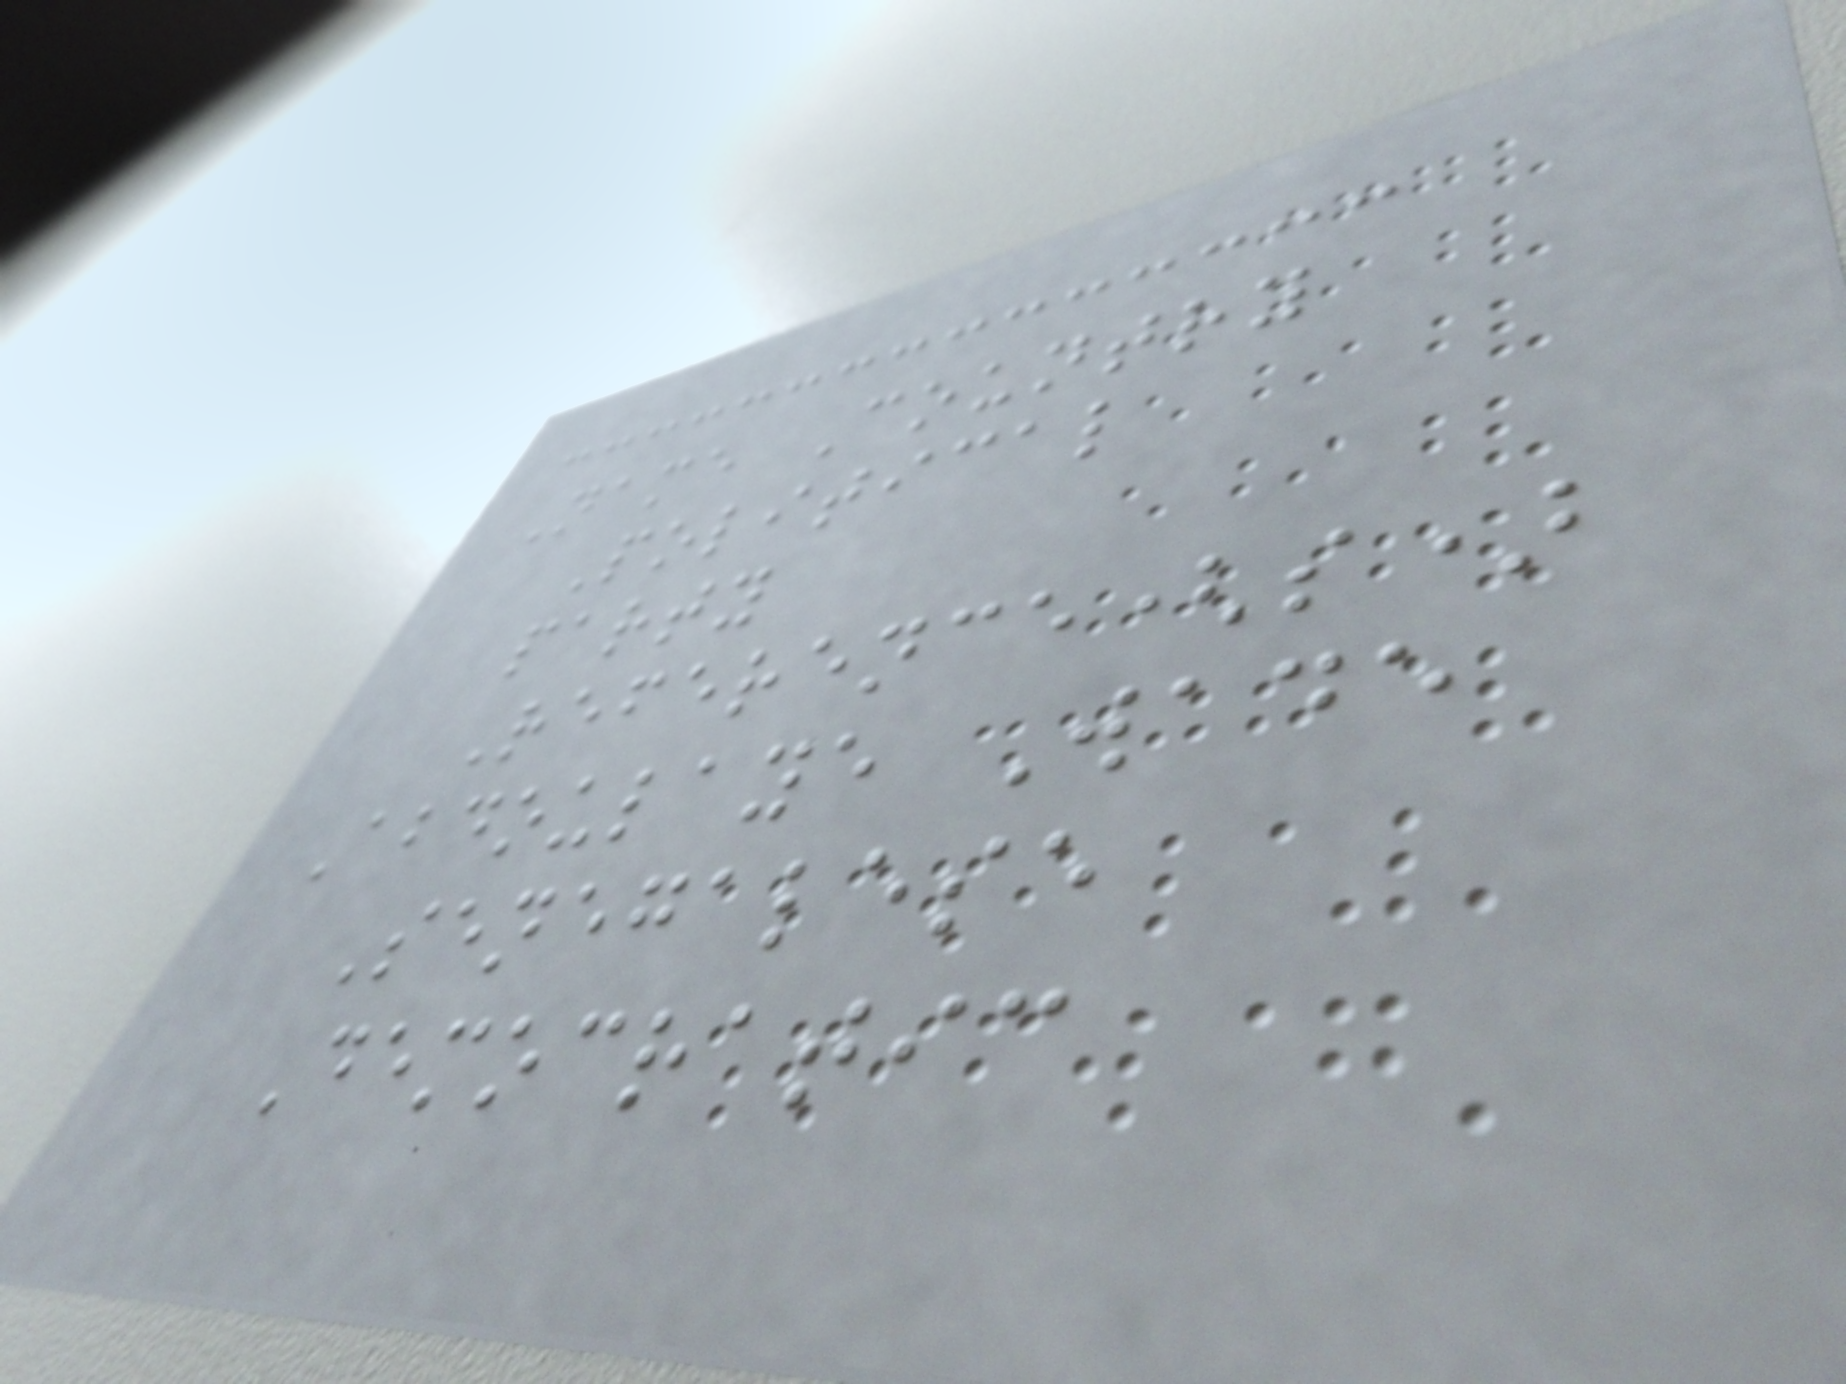Name Country
Political
party
Reference(s)
Abdoulaye Wade
Senegalese
Democratic
